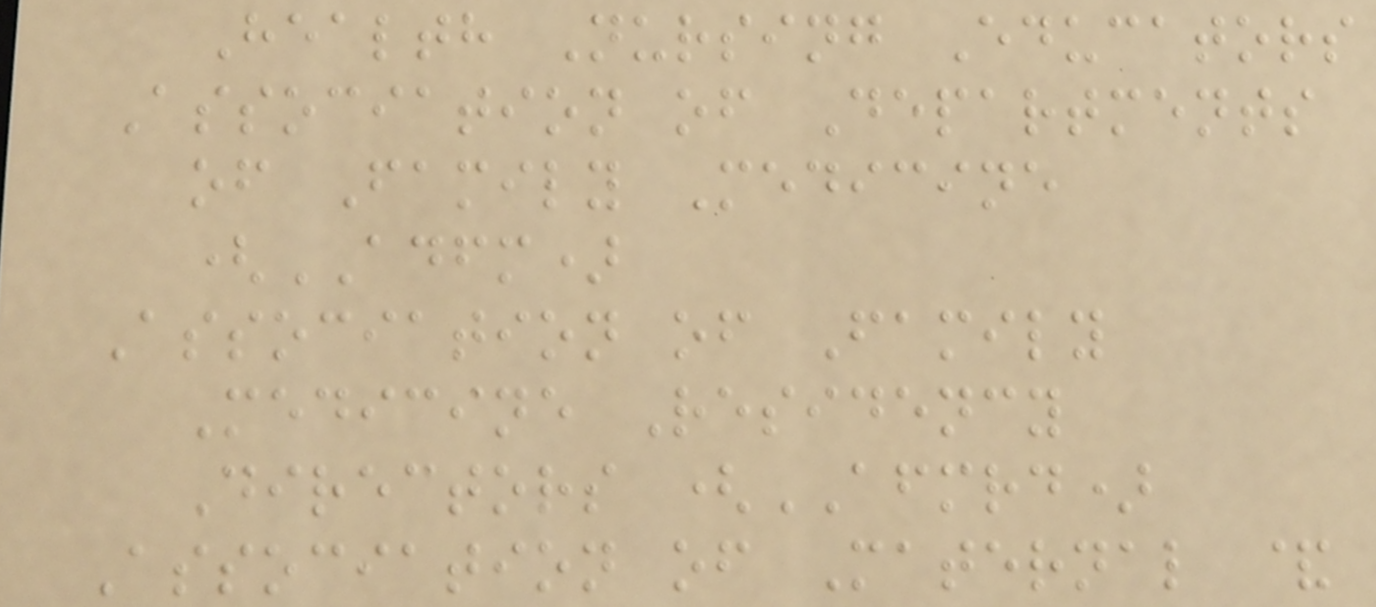Health Nursing Educators
Association of Departments
of Family Medicine
(ADFM)
Association of Family
Medicine Residency
Directors (AFMRD)
Association of Maternal &
